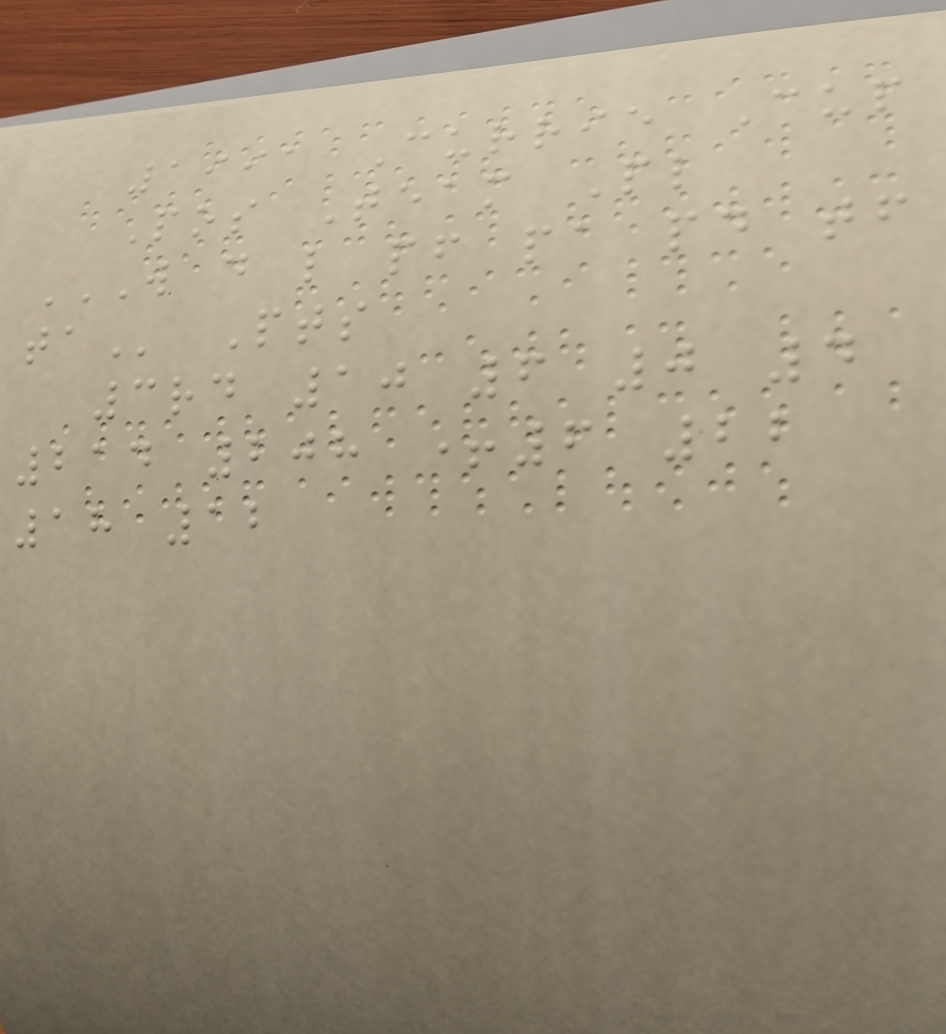1991 Currie Cup
Pos Team Pl
W D L PF PA PD TF
TA Pts
3rd 10 6 0 4
214 208 +6 22
18 12
